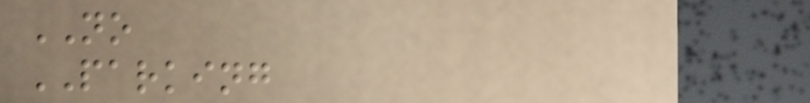NO
PARKING
